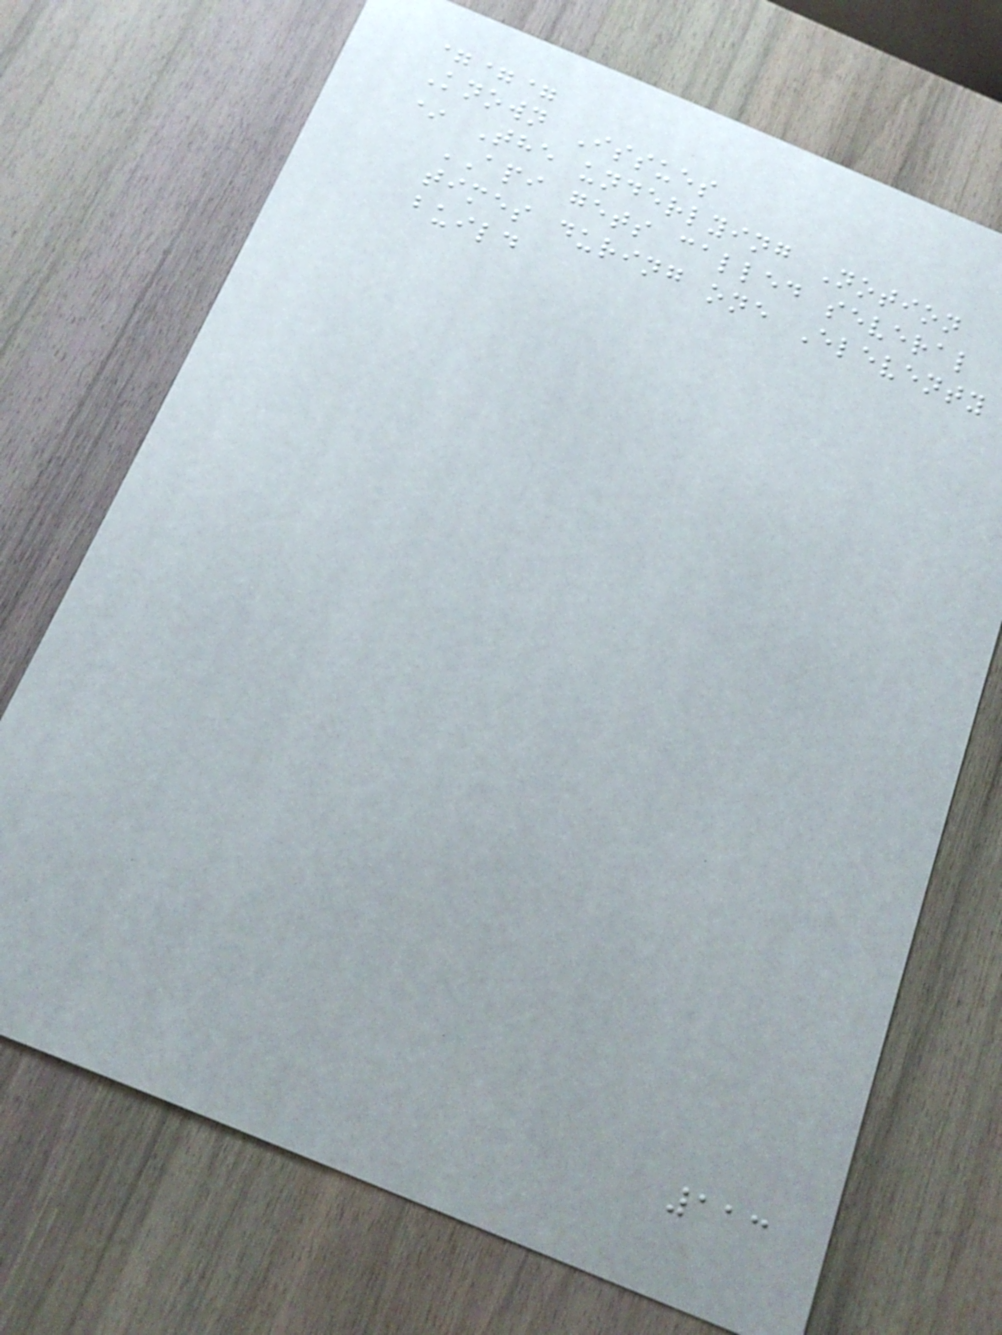===
Known Issues
* The underlying Notion
API gets called several
times during one Eleventy
build
113
